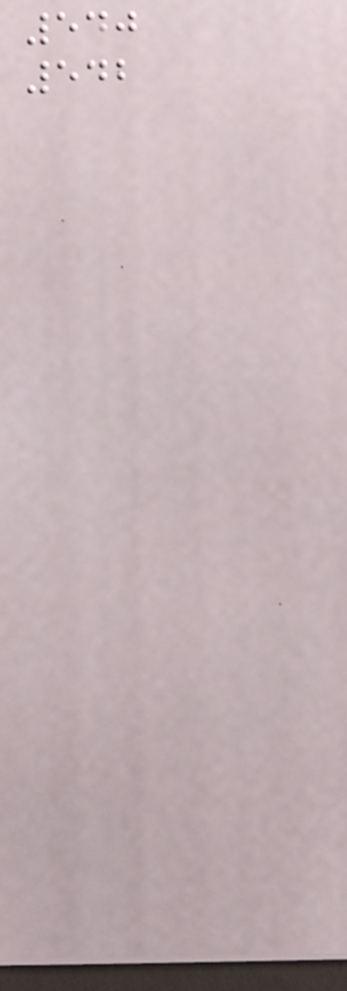540
542
